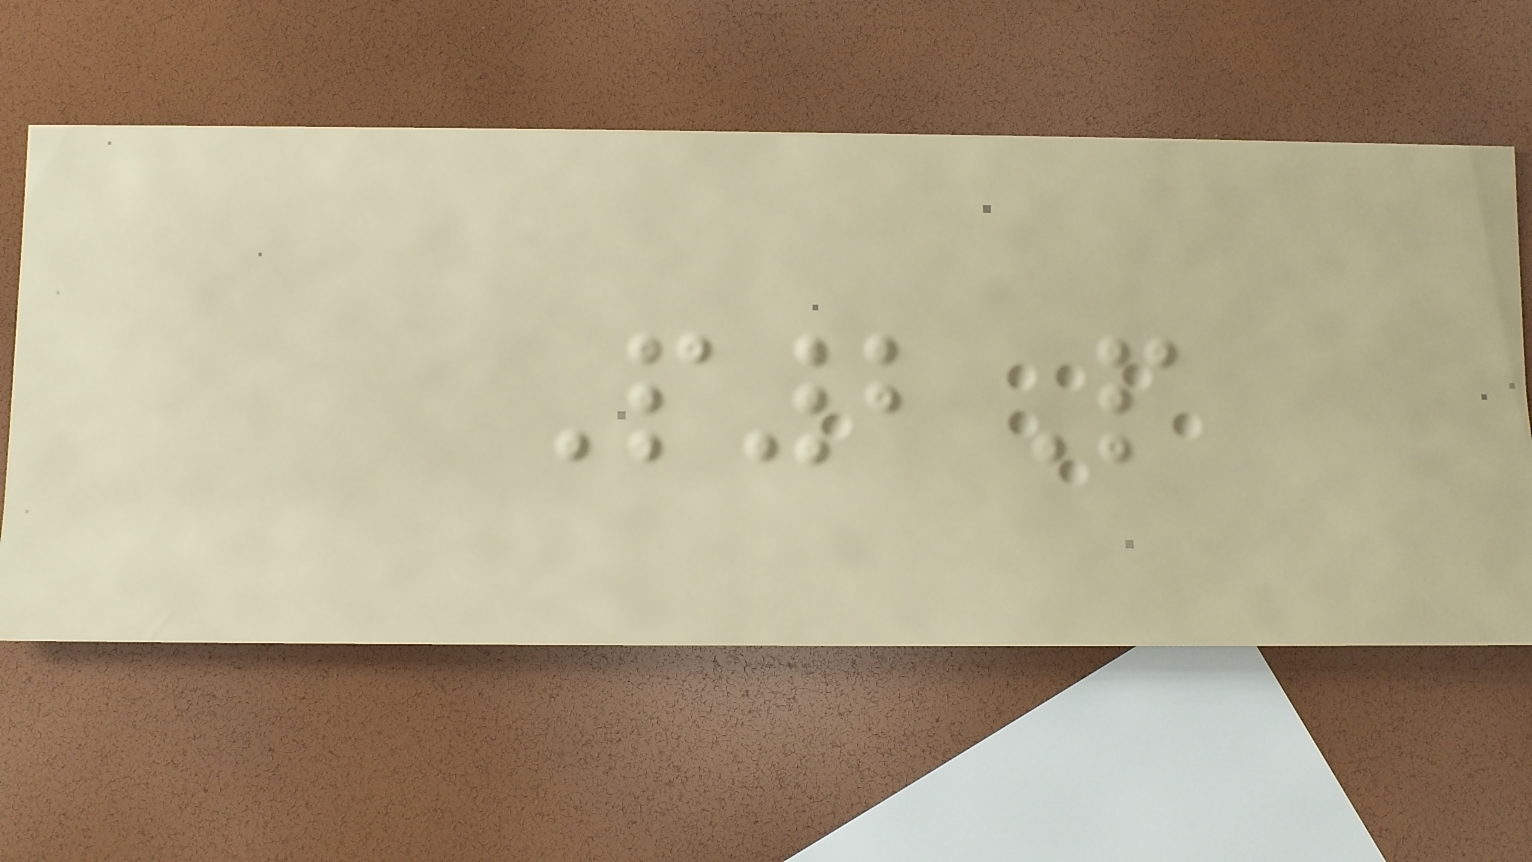P2P
